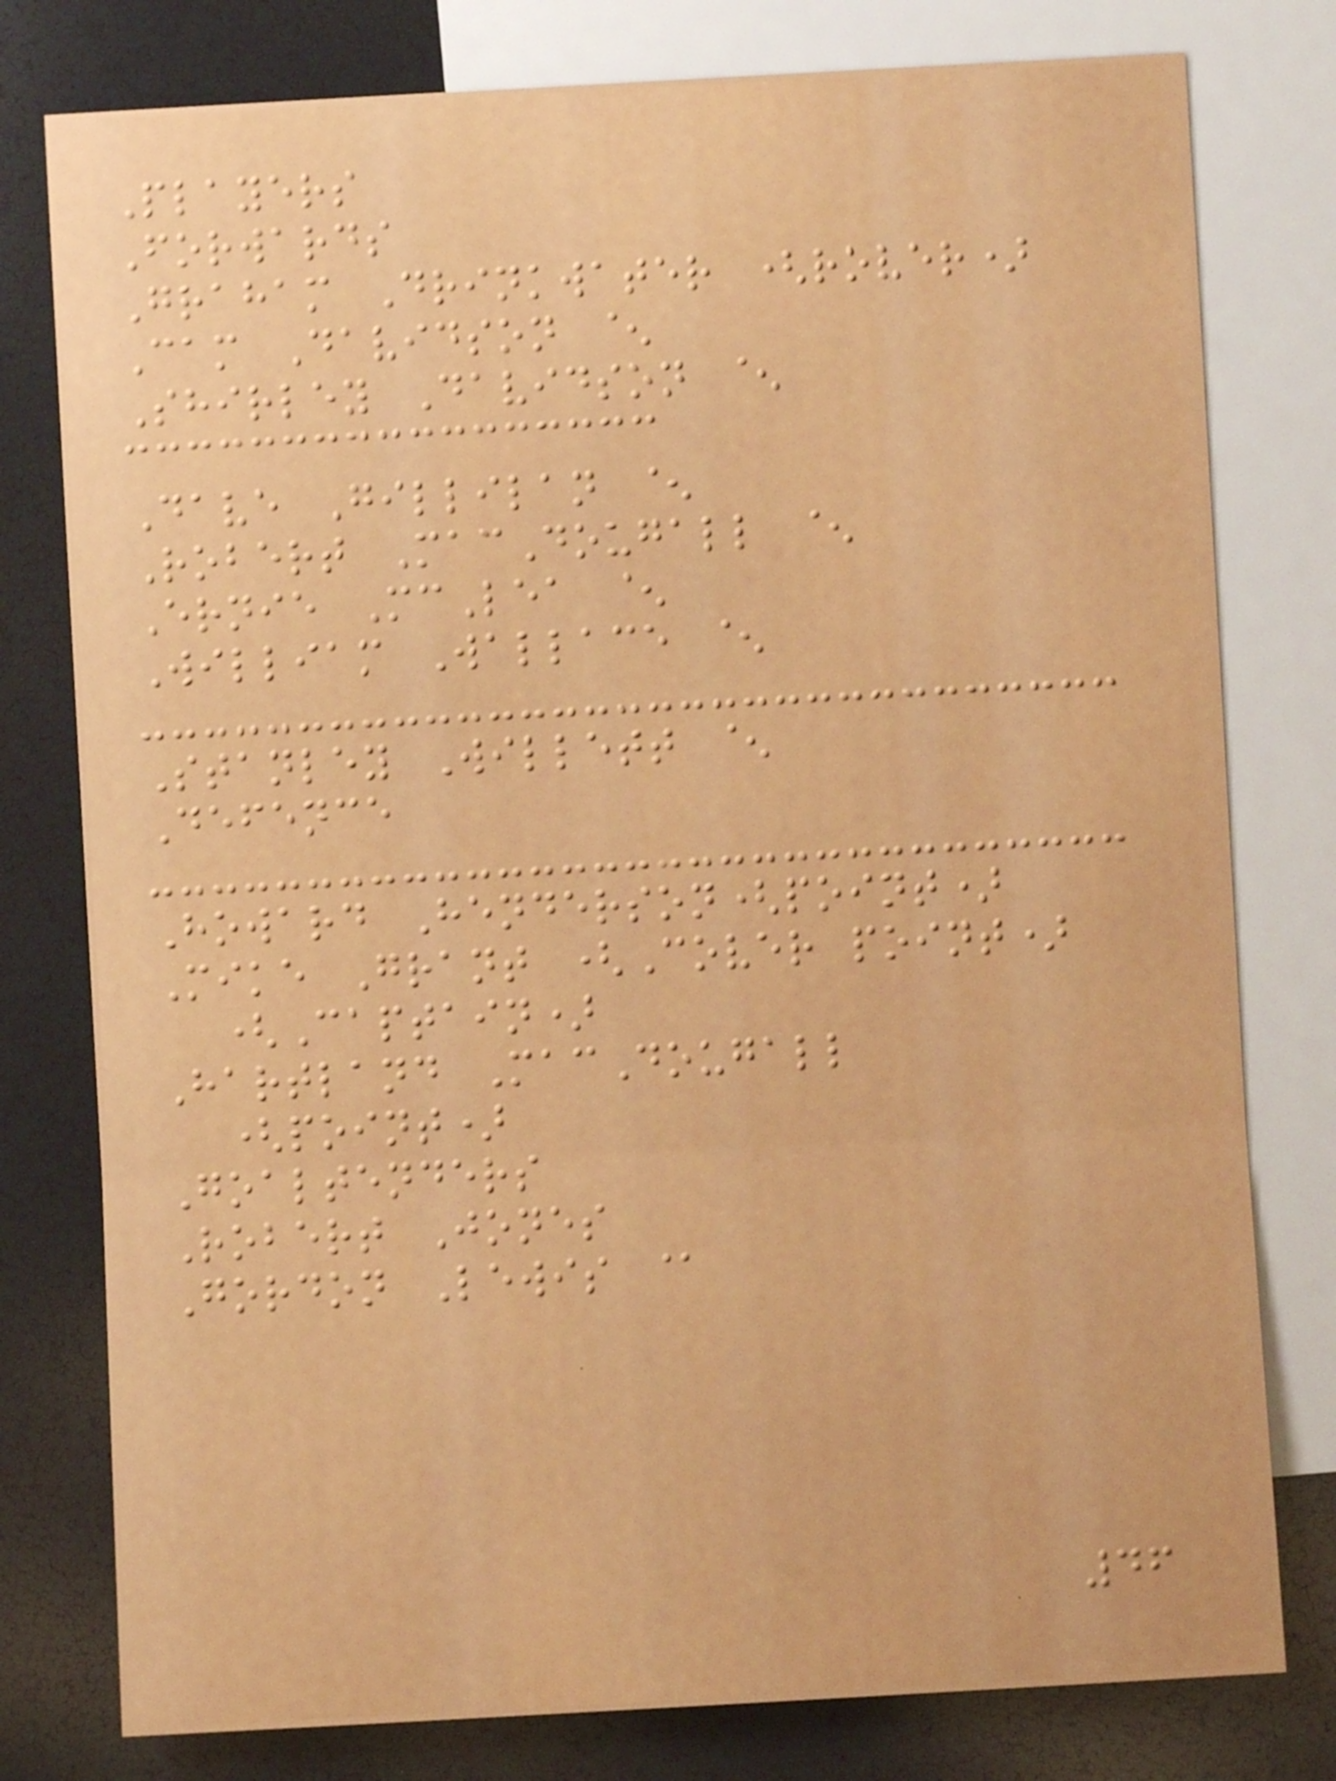Players
Forwards
Graham Drinkwater (rover)
Cam Davidson ^
Shirley Davidson ^
Dave Gillilan ^
Robert MacDougall ^
Ernie McLea ^
William Wallace ^
Stanley Willett ^
Defence
Howard Henderson(point)
Mike Grant (Cover point)
(Captain)
Hartland MacDougall
(point)
Goaltenders
Robert Jones
Gordon Lewis @
46
